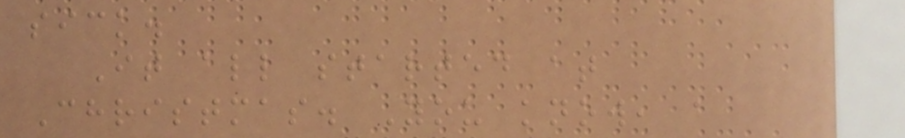sick.
It all started at
Christmas. You know, a
